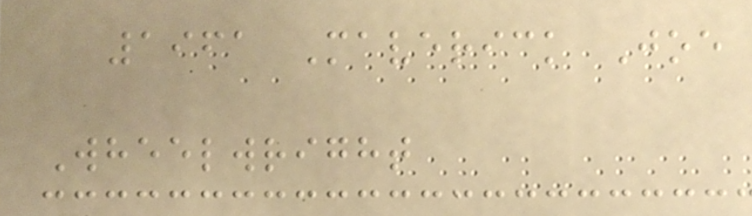1961 Maverick Joe
Wheelwright
